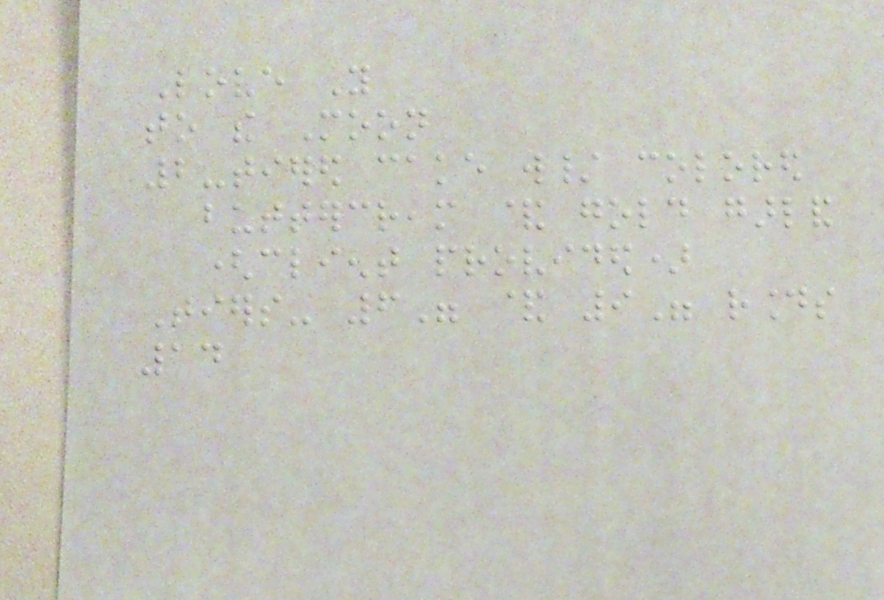Love You
to the Moon
2-tiered cake w/ colored
buttercream & gold garland
(client provided)
Tiers- 6" & 9" rounds
14
